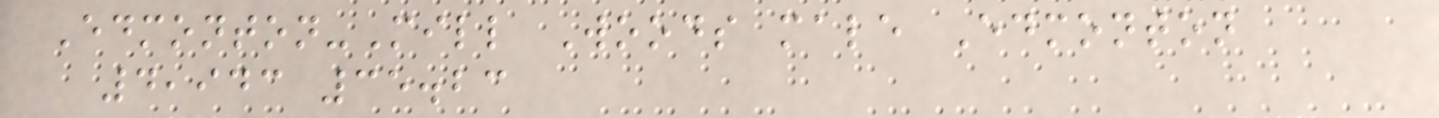Edmonton-Mill Woods male Edmonton
4,943 35.23
